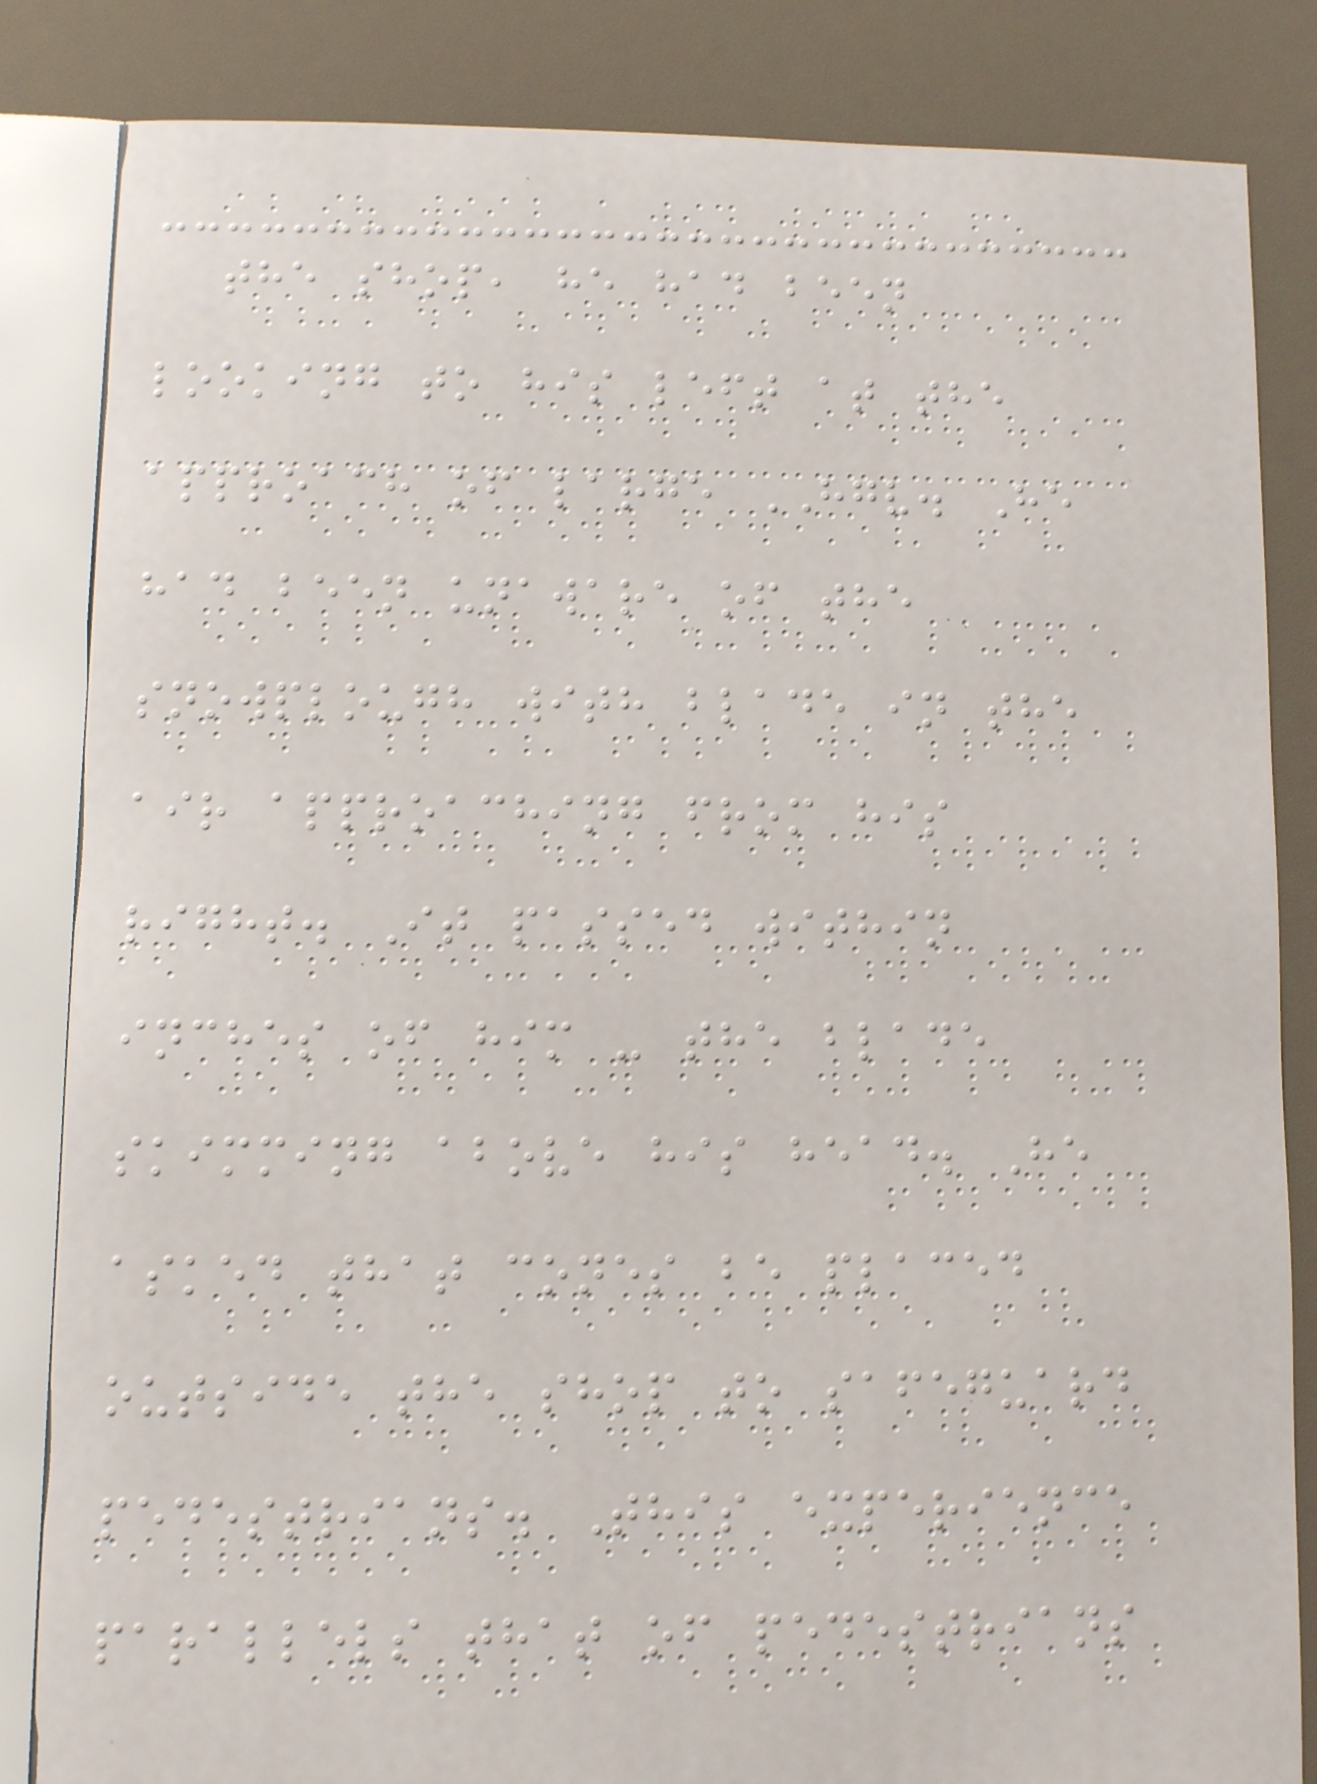the shop, he had been
looking to his left at the
approach of large HGV. He
had been unaware of the
snowplough with blade in the
air approaching from his
right. It passed within
inches of him - the blade
skimming above his head. He
asked that cones be placed
outside the shop to safeguard
pedestrians. This experience
parallels that of pedestrians
